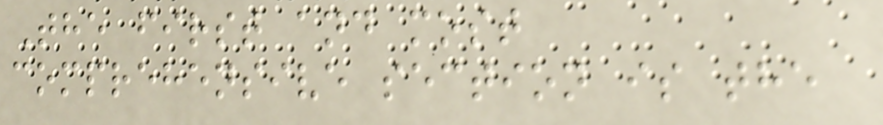The first and most
comprehensive section is the
